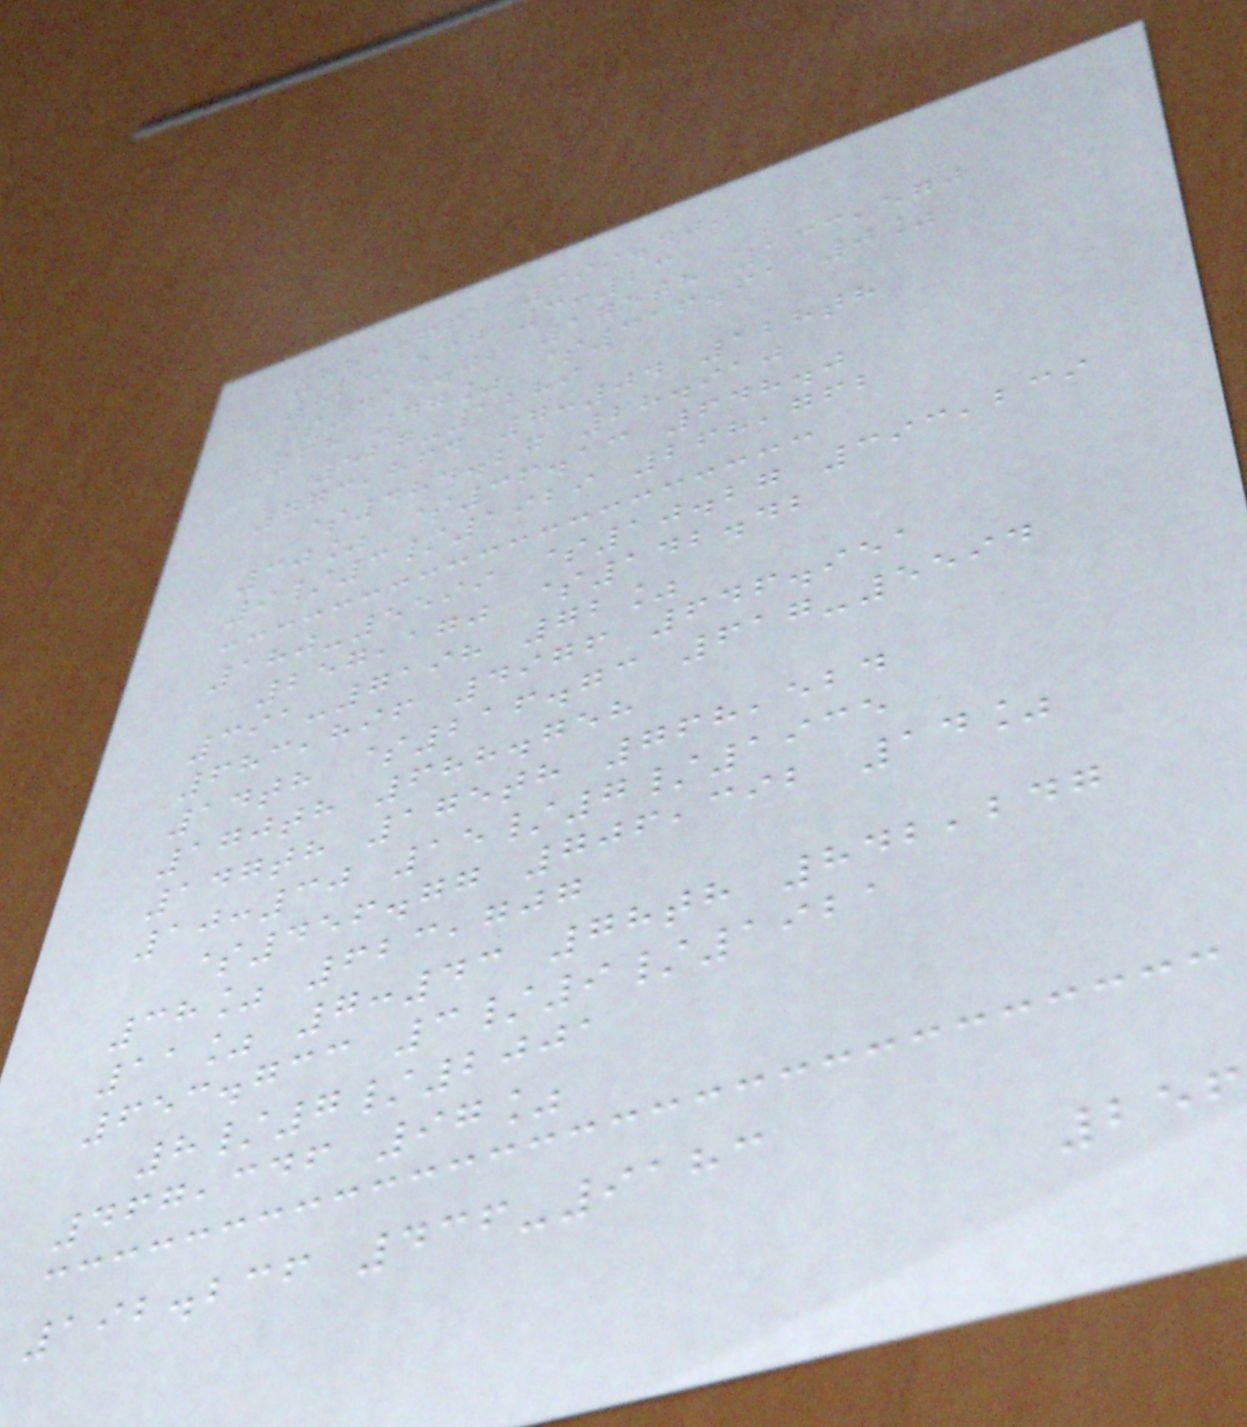8818661 699.400
823,537 3:23
$414.02 175th 133,570
68 77% $416.61 0%
527-1289
773,864 7:04 128th
$484.27 28.910
30% $36.13 648.0
9/3/1929 268,762
180-5599 $10.27 393,239
257,170 $142.42
391-7198 72%
683,896 4976 646.951
14th $216.73 617-5594
170th 688.758
147th 175th 768,524
10:30 15/7/1935
$456.77 706,392 14%
38% 623,707
11% 7:43 78th 842,247
653.733 3/9/1921
8/7/2001
467,346 97%
192.236 436-9183
256
